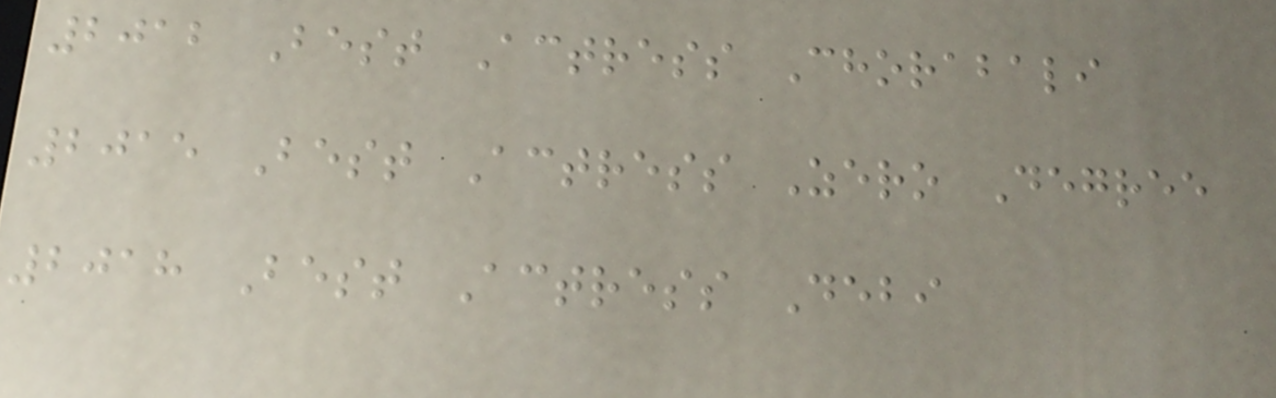2012 Best Actress Chorabali
2015 Best Actress Zero Degree
2018 Best Actress Debi
